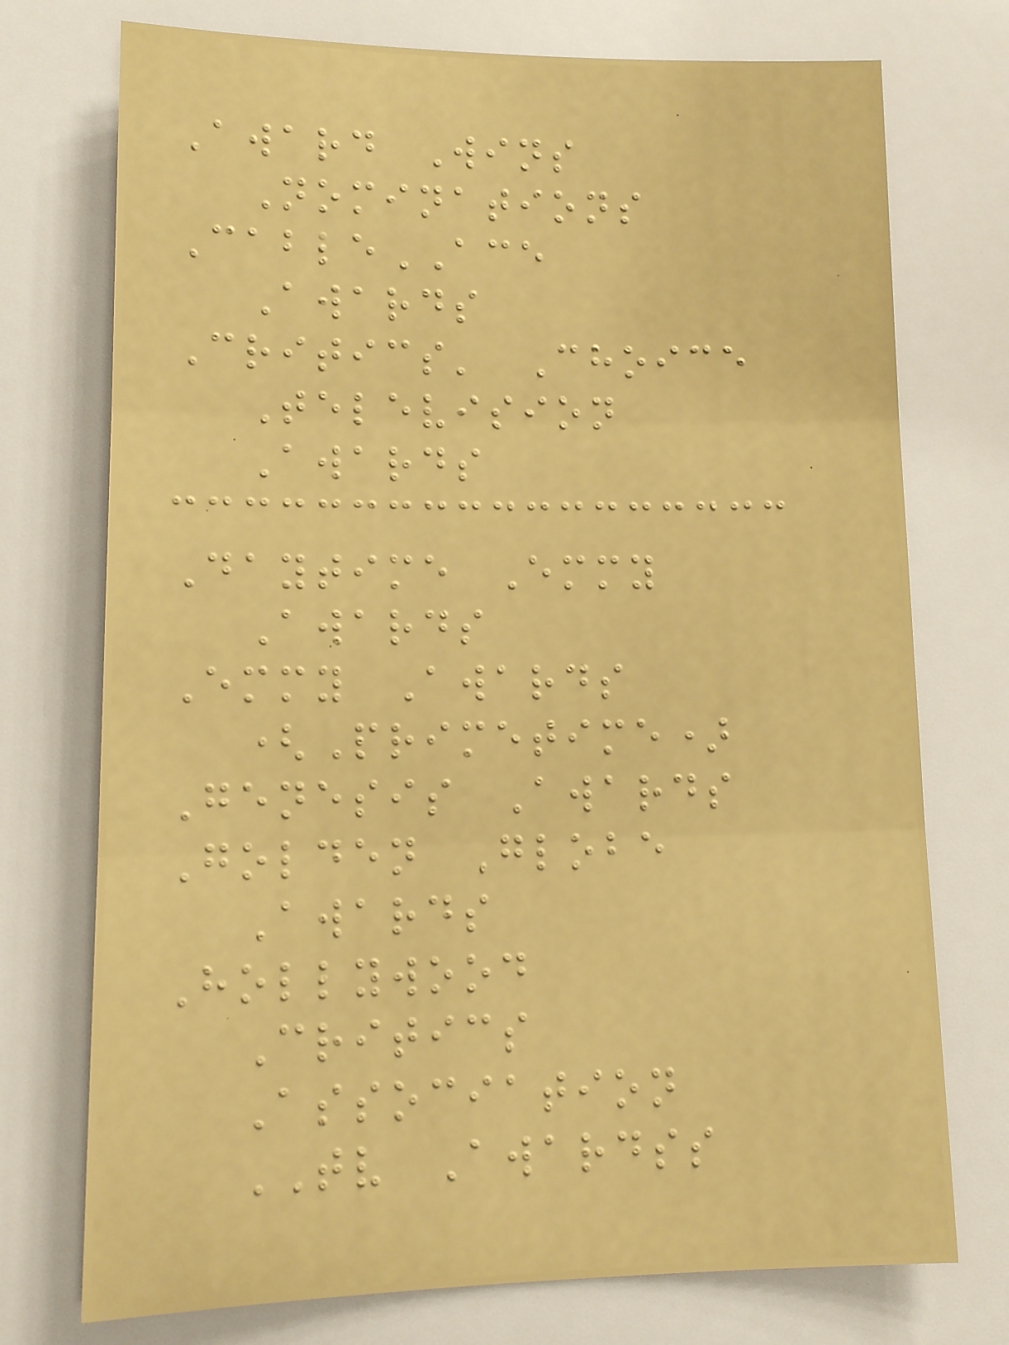Award Wins
Nominations
CableACE
Awards
Critics' Choice
Television
Awards
Daytime Emmy
Awards
Emmy Awards
(Primetime)
Genesis Awards
Golden Globe
Awards
Hollywood
Critics
Association
TV Awardss
